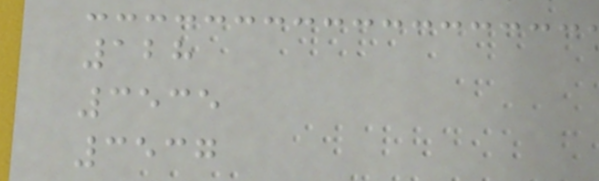128
3535
3537
